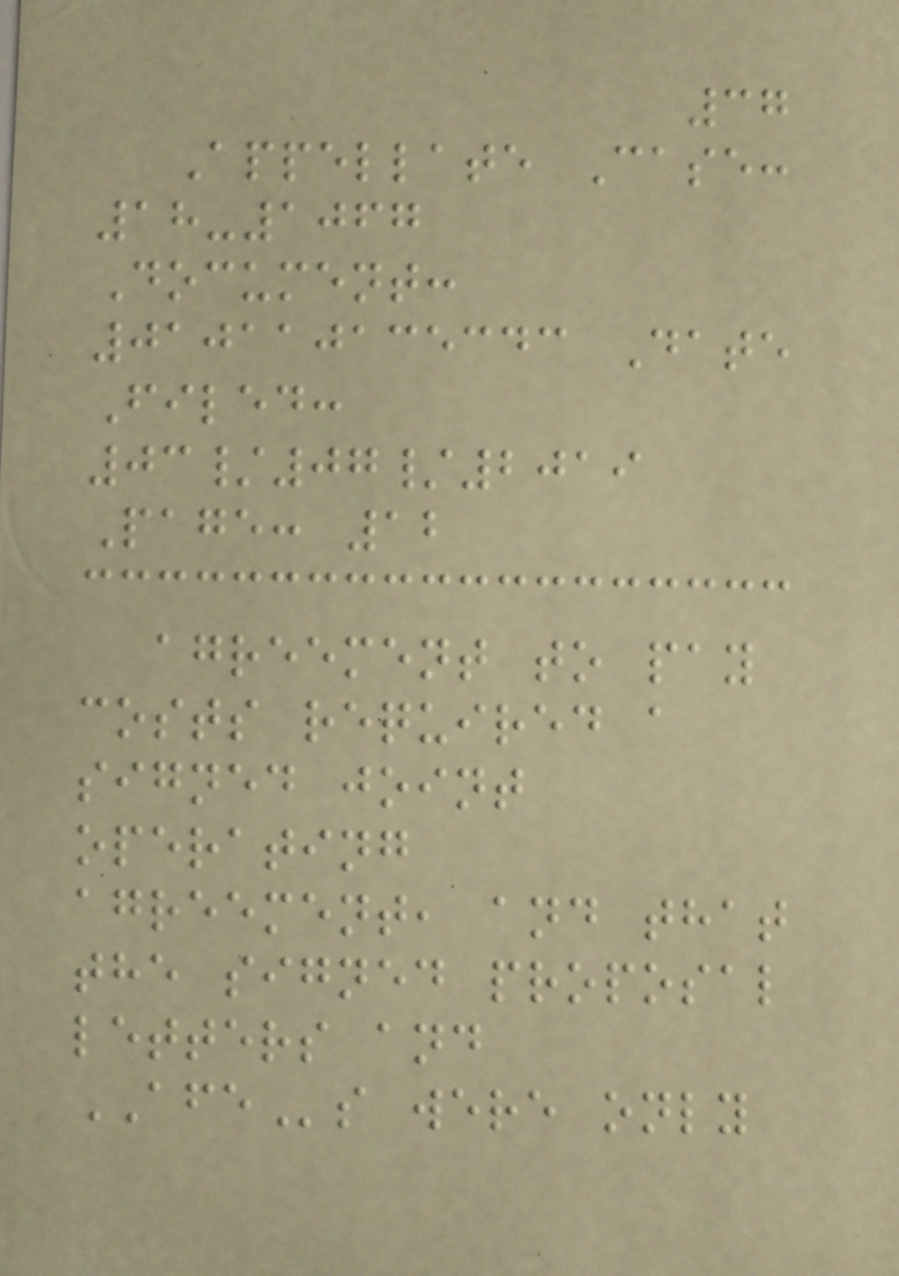37
Appellate Case:
18-1067
Document:
010110135343 Date
Filed:
03/07/2019
Page: 12
agreement to pay
costs required a
signed joint
operating
agreement, and that
the signed proposal
letters and
AFEs were only
